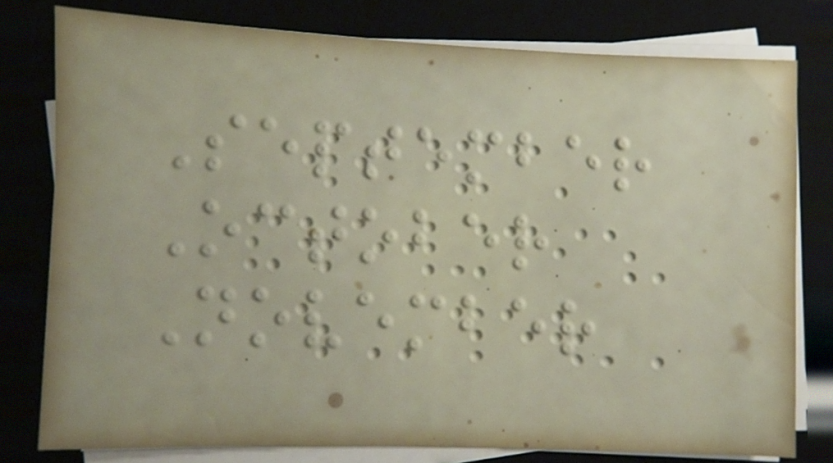September
October
November
